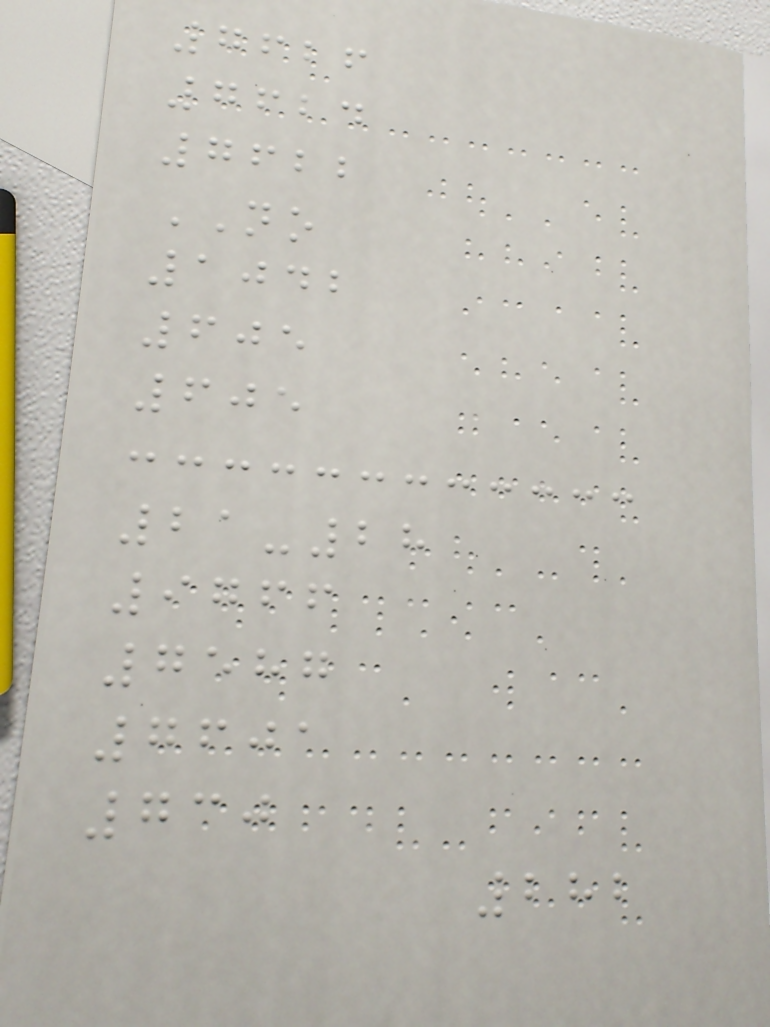7626
7624
7622
NO
1042
605
605
21-28
9766
7587
7601
730
282
